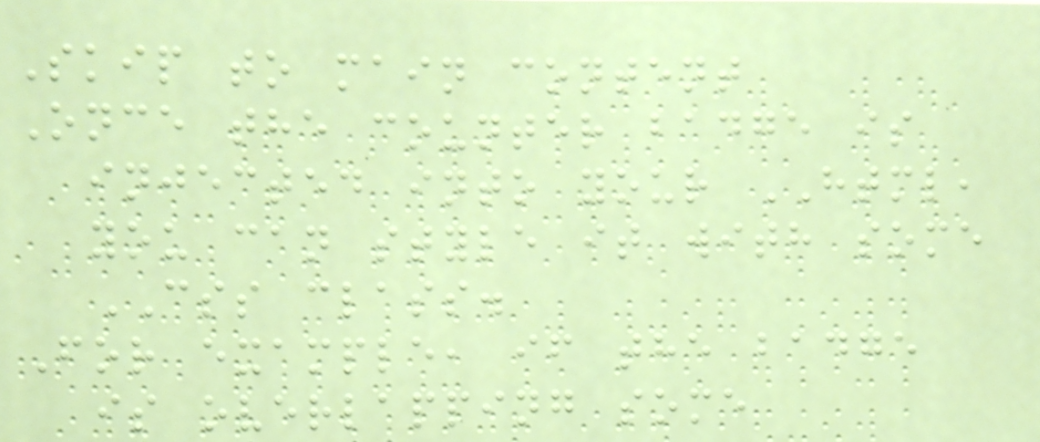Skip to main content
Once the counter badge is
injected into your HTML,
you can style it with some
CSS class.
For example, if the badge
is overlapping some
